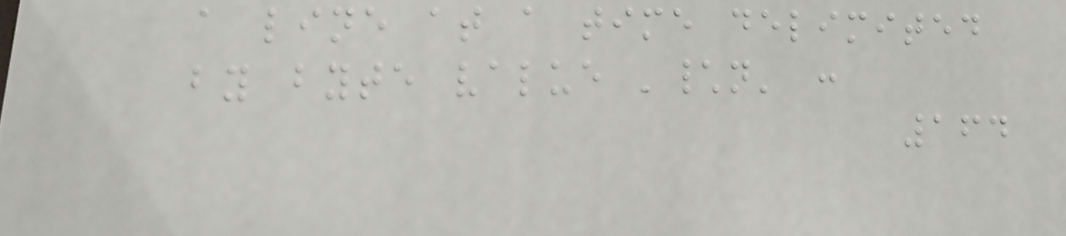a line at a time delimited
by byte value '\n' :
164
